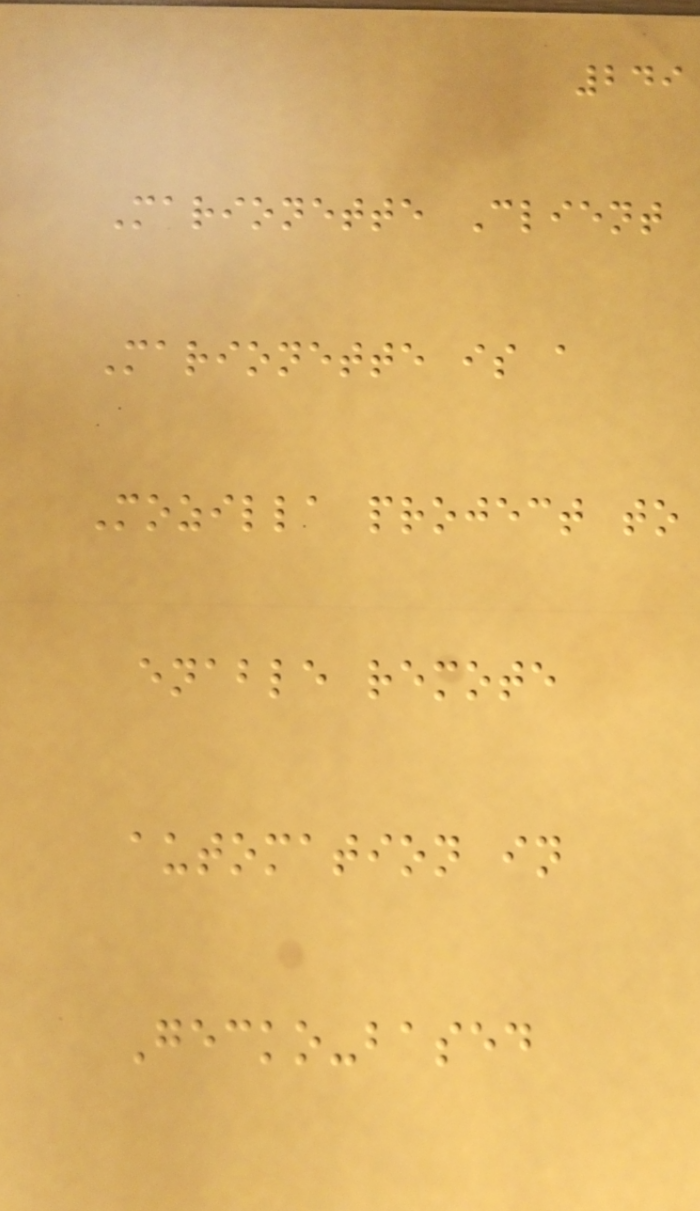249
Marionette Client
Marionette is a
Mozilla project to
enable remote
automation in
Gecko-based
